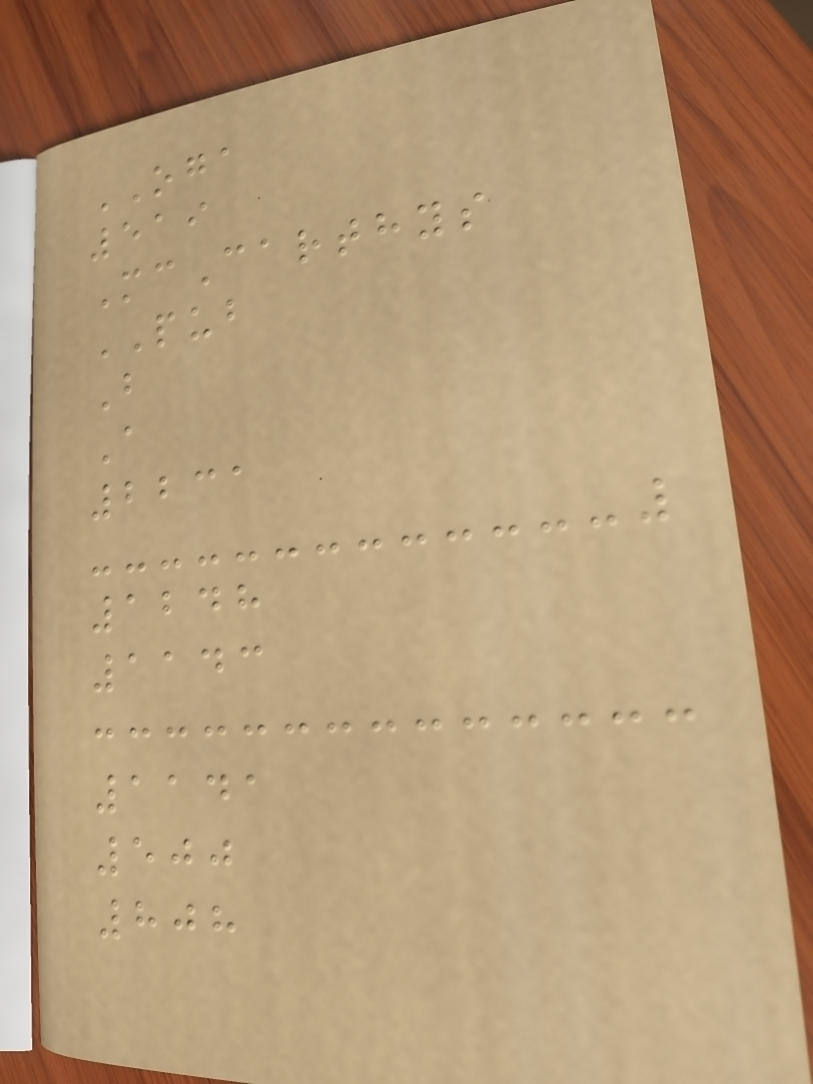OGA
519
McCarthys
PUB
B
A
2231
1248
1143
1141
500
808
